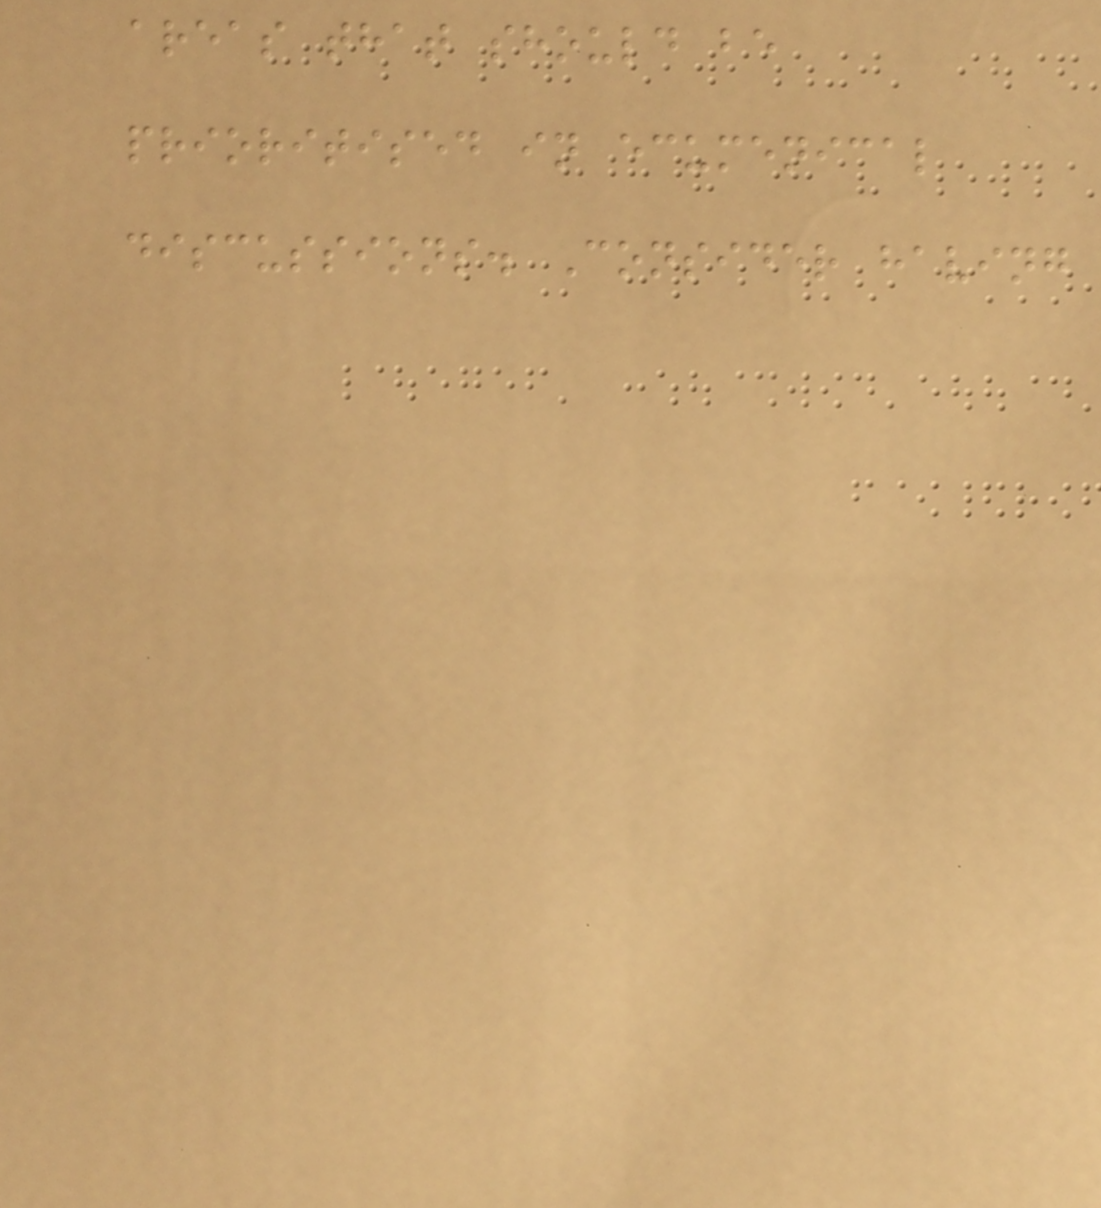areas that should be
prioritised in ecumenical
discussions. Consider having
